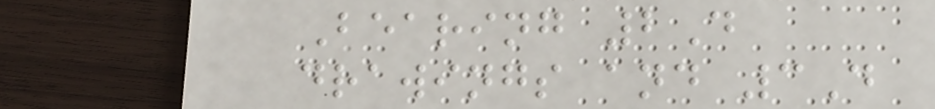Bearing 2D
drawings and 3D
